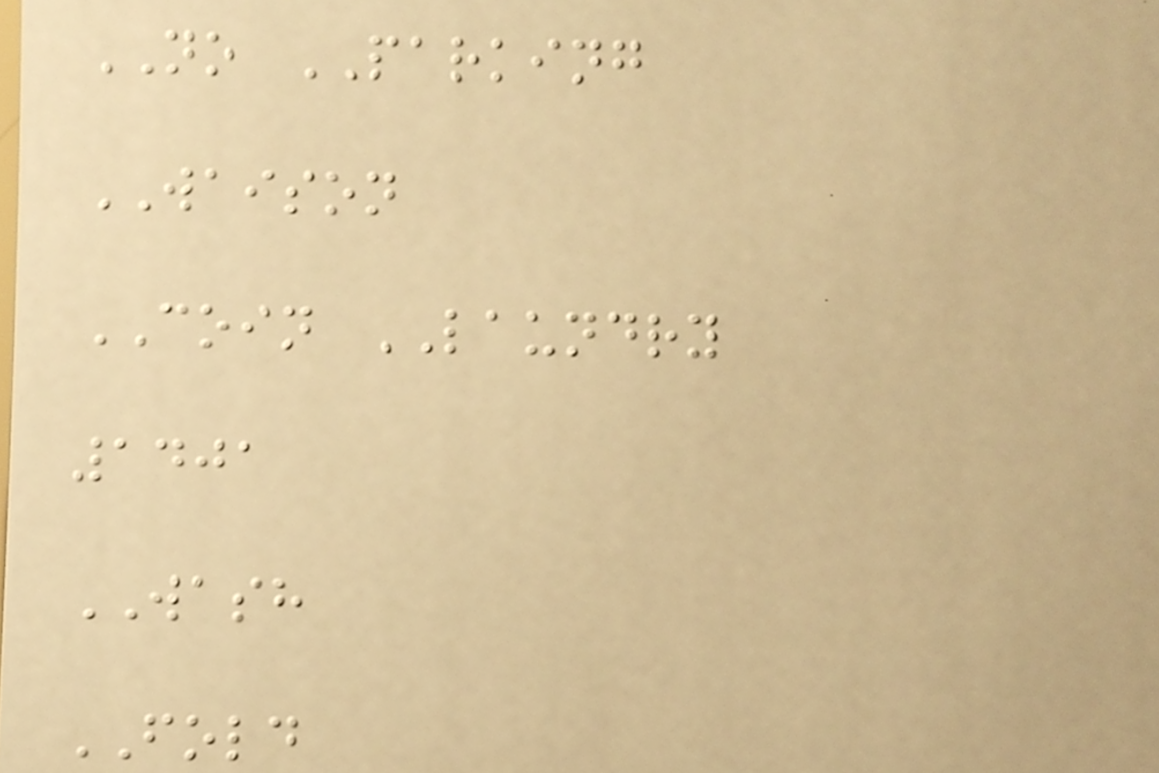NO PARKING
WAISON
COIN LAUNDRY
1401
WASH
FOLD
